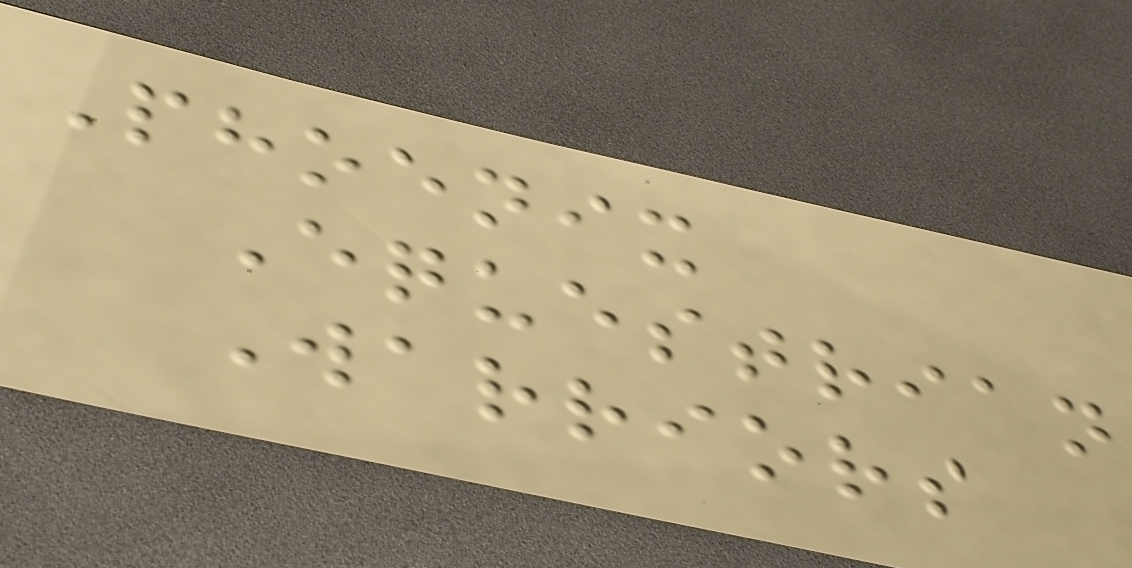Phoenix
Equestrian
Warriors
